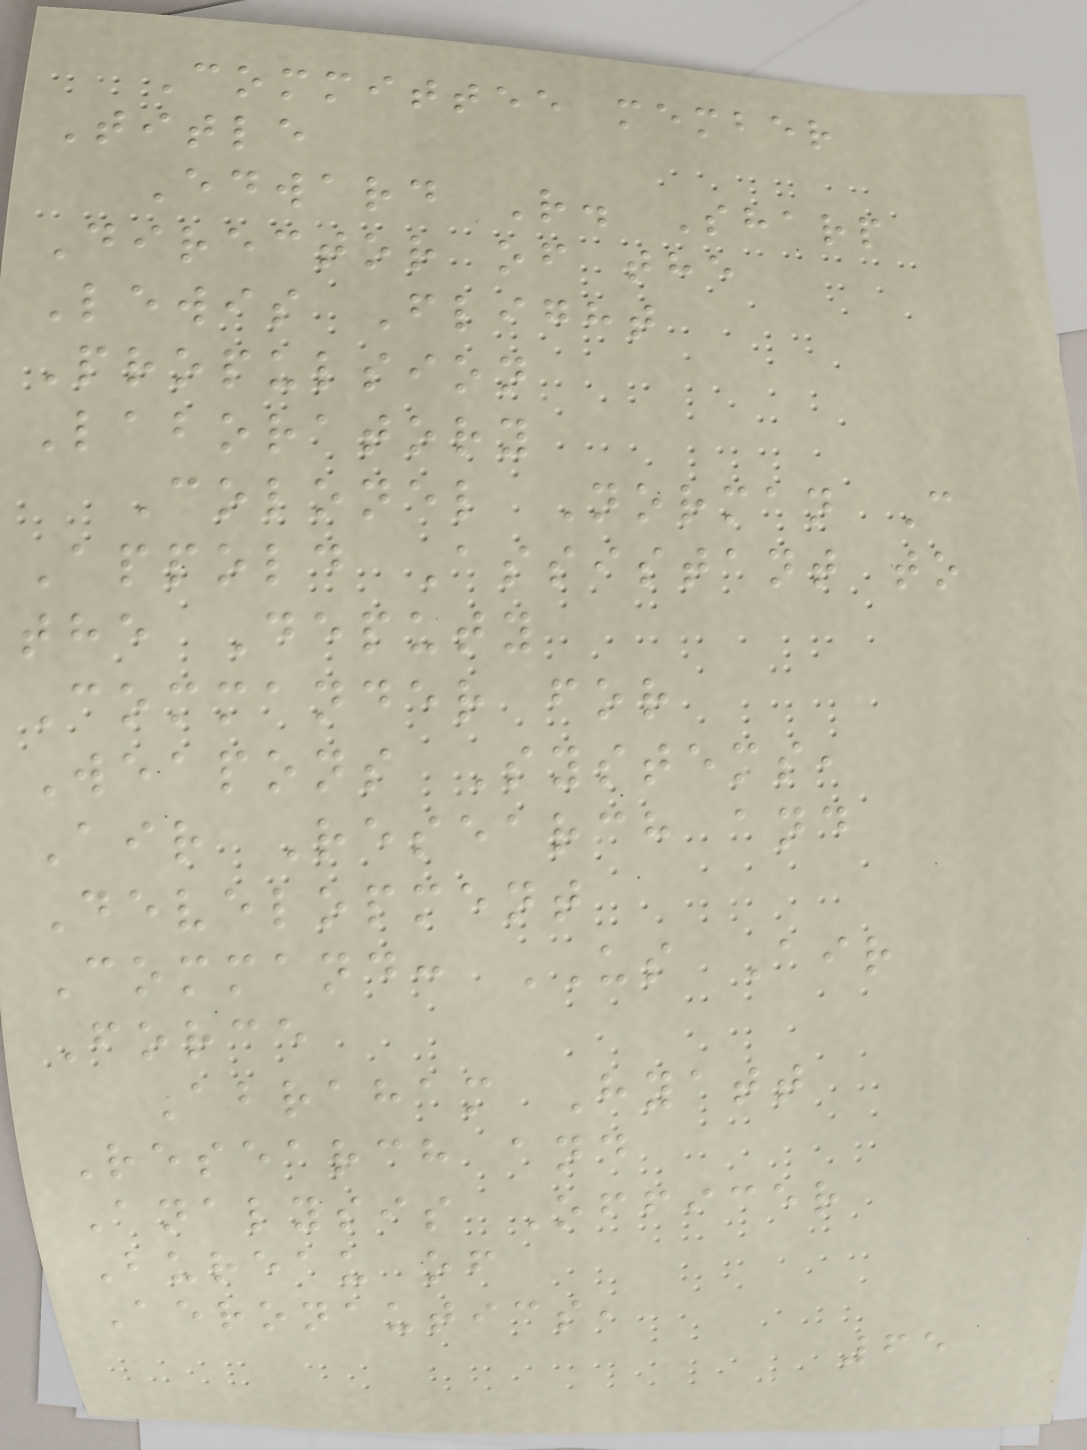Committee member
Title
Edward R. Sharp
Director of the
Lewis Flight
Propulsion
Laboratory
Colonel Norman C
Appold Assistant to
the Deputy
Commander for
Weapons Systems,
Air Research and
Development
Command: US Air
Force
Abraham Hyatt
Research and
Analysis Officer
Bureau of
Aeronautics,
65
